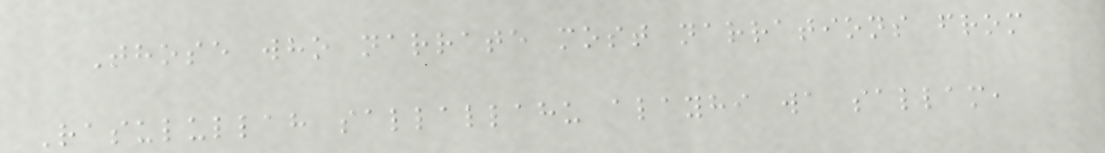Those who narrate most narrations from
Rasulullah sallallahu alayhi wa sallam,
